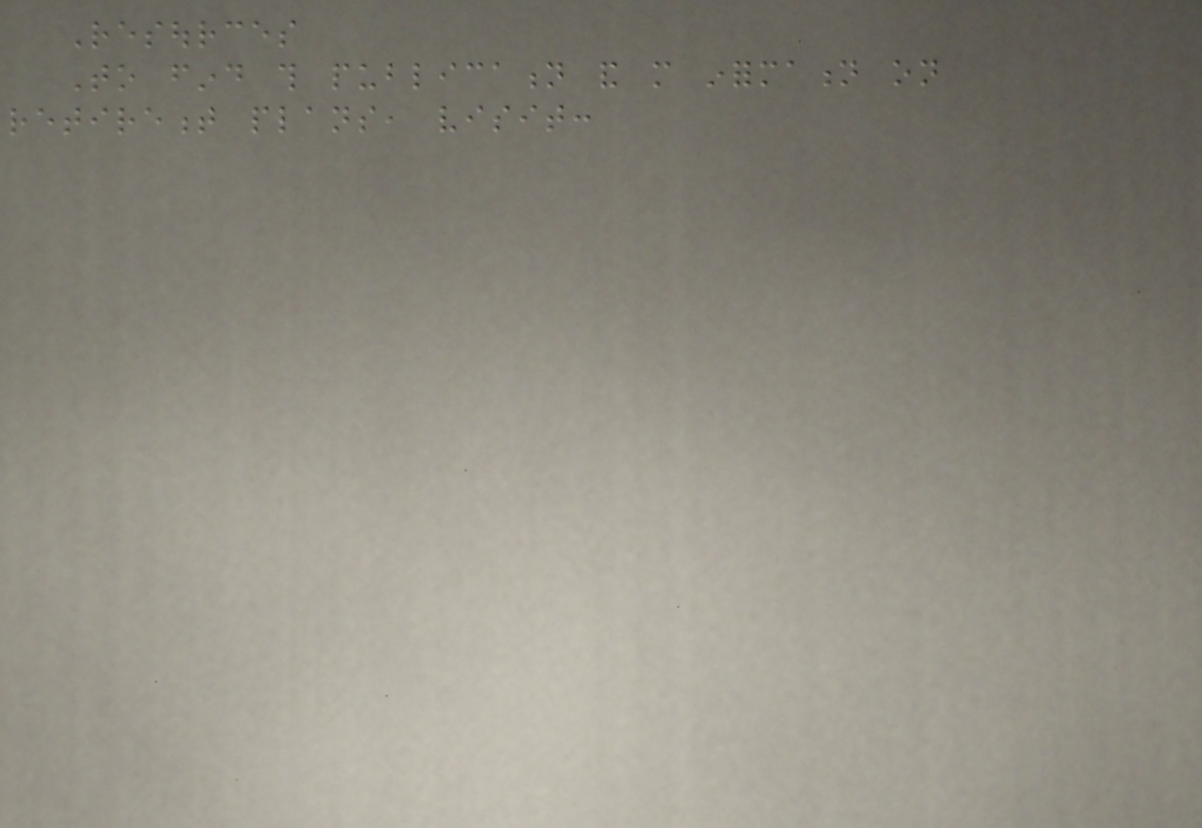Resources
To find this publication and more information on
retirement plans, visit:
